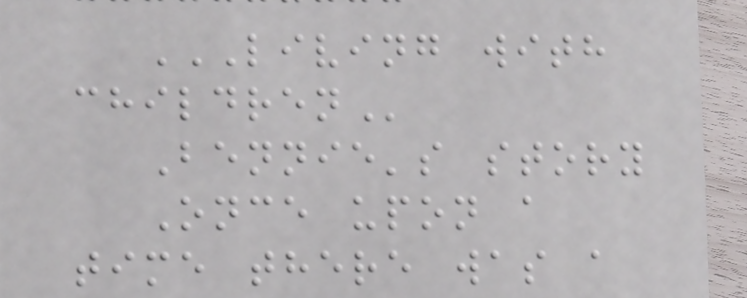LIVING WITH
CHILDREN
Bennie's story
Once upon a
time there was a
